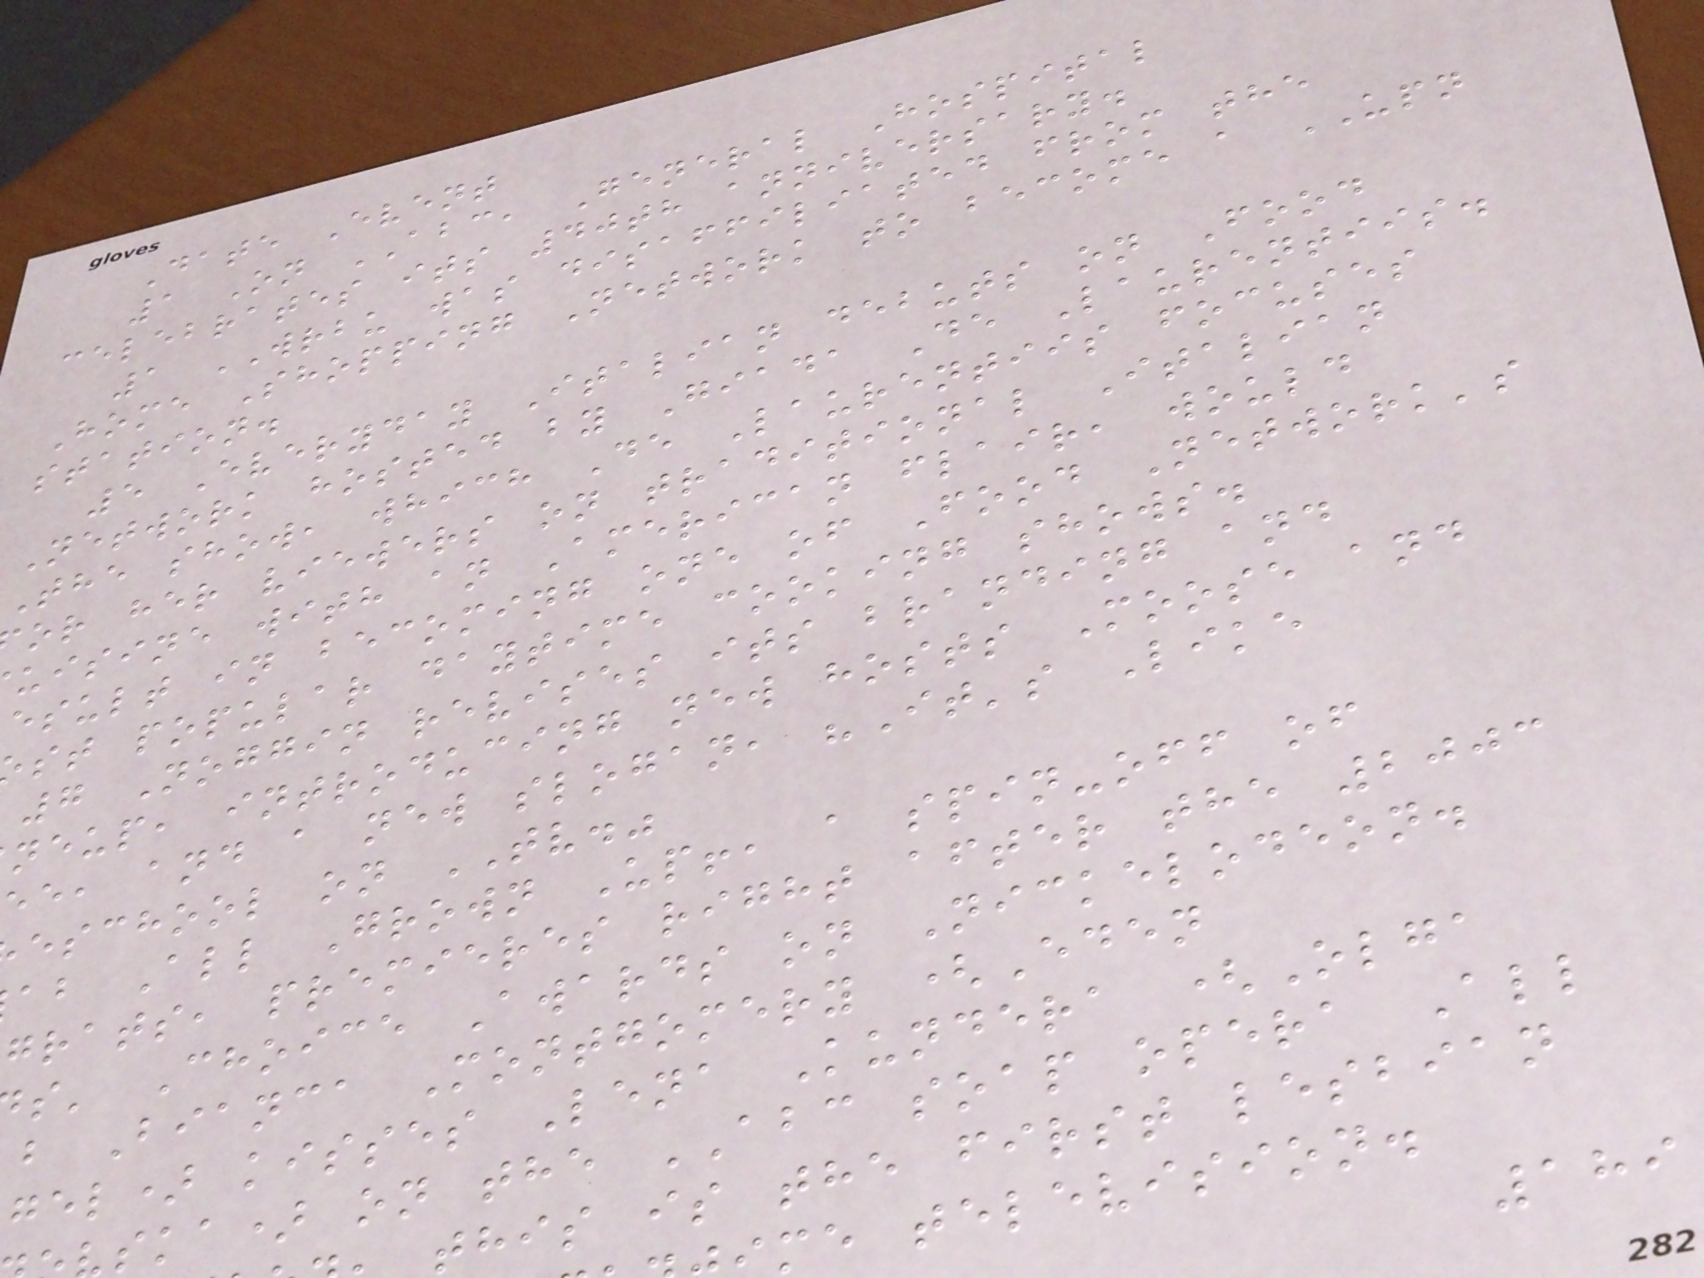Date Event
1 On ABC, General Hospital
celebrates its 40th anniversary.
1 WRBU was disaffiliated from the
Home Shopping Network to become a UPN
station.
5 Everyday Italian debuts on Food
Network hosted by Giada De Laurentiis.
The show, which De Laurentiis focuses
or her viewers on traditional Italian
uisine with an American flair, would
esult in becoming one of Food Network's
st popular daytime cooking shows.
7 Noggin revises its branding and
neup, introducing new hosts Moose and
ee, and a new slogan, "It's Like
eschool on TV."
ab All Grown Up!, a spin-off of
grats, premieres right after the 2003
s' Choice Awards on Nickelodeon.
b Bianca Montgomery (Eden
gel) kisses Lena Kundera (Olga
ska) on the ABC soap opera All
this is the first lesbian
me television.
189
